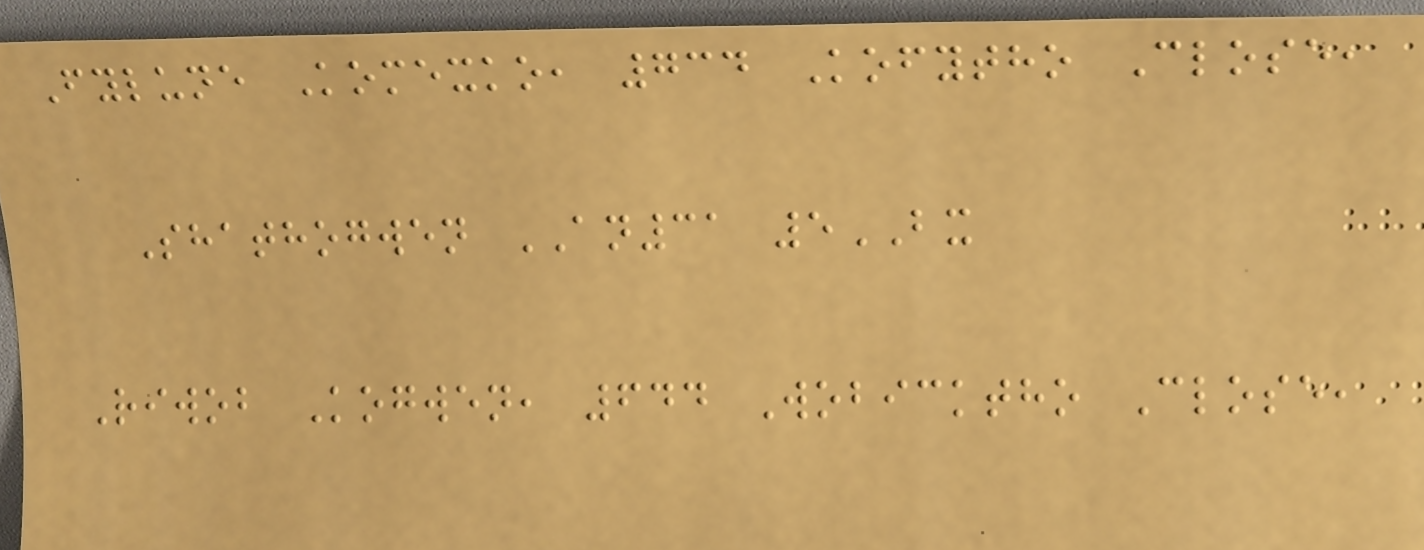Fylune Komexko, 734 Kofytho Close,
Shathogwen AN31 5BX
Riwob Kogwen, 644 Wobicktho Close,
